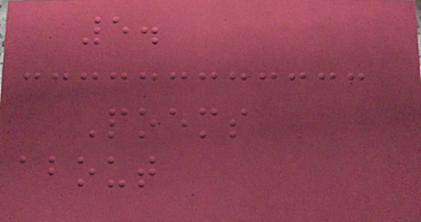5.
Poems
about
